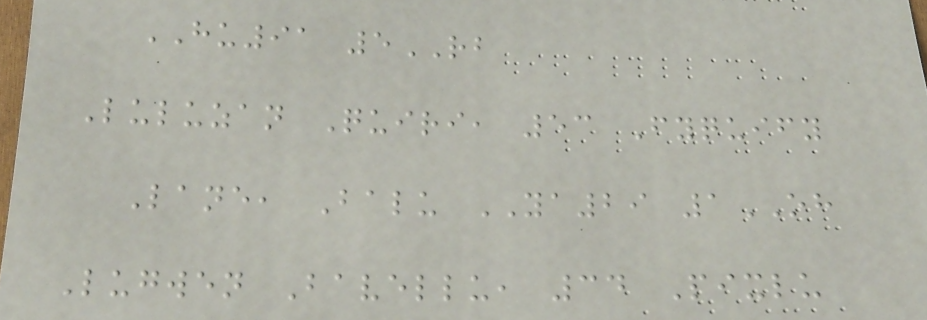HU91 5RB
Luluzan Quiri, 53 Fyquify
Lane, Balu YA29 1OH
Lugwen Bavellu, 34 Pixlu
